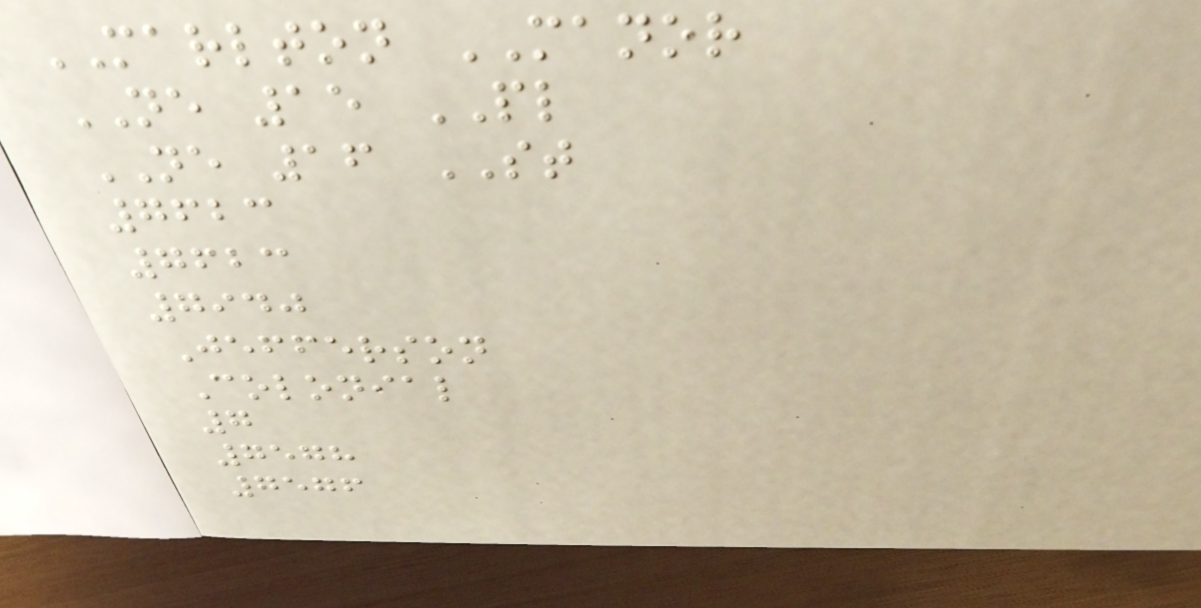MARLTON MANOR
NE 15 PL
NE 16 ST
7623
7623
7940
Jefferson
Colonial
7
7578
7576
